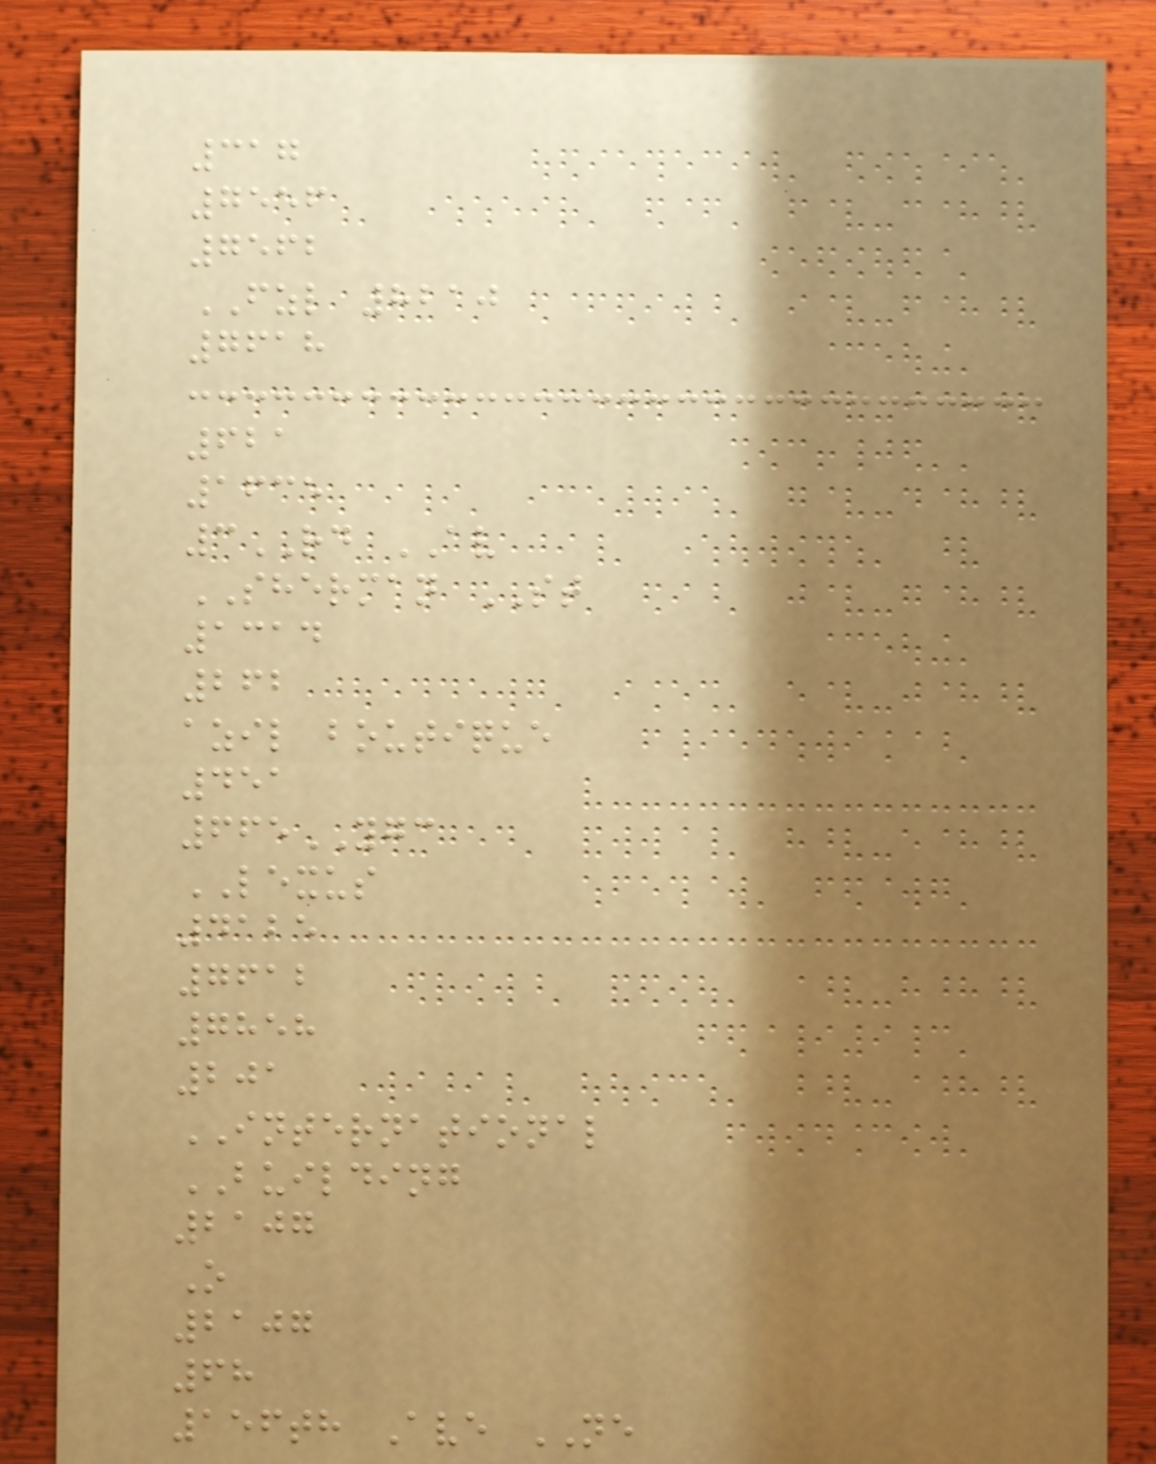317
7556
7562
FZL 8210
7618
621
1635
3RD AV
SHERMAN ST
1314
262
azil boutique
451
665YGC
LEXUS
4125
7612
7858
201
INTERNATIONAL
BUILDING
2107
O
2107
68
156th Ave NE
